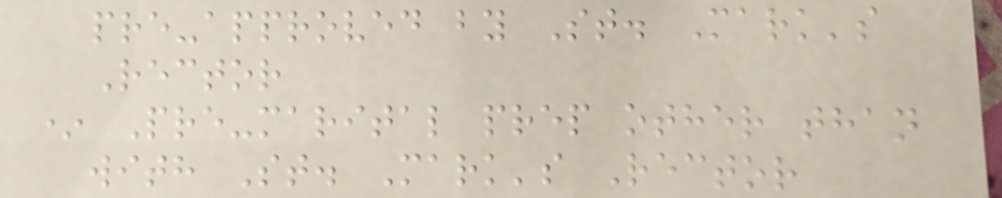pre-approved by St. Mark's
Rector
* Pre-marital prep other than
with St. Mark's Rector
